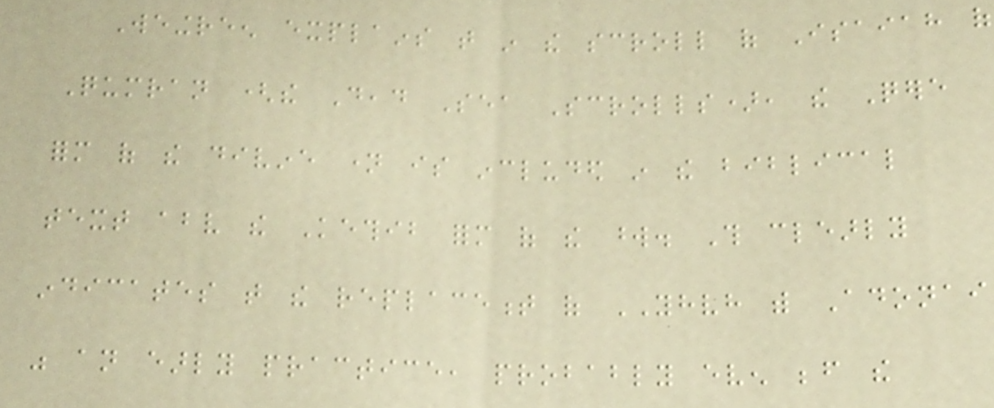Weingreen explains that in the scroll of Isaiah of
Qumran (the Dead Sea Scrolls), the Qere
form of the divine name is included in the biblical
text above the Kethib form of the word. This clearly
indicates that the replacement of YHVH with Adonai
was an early practice, probably even before the
